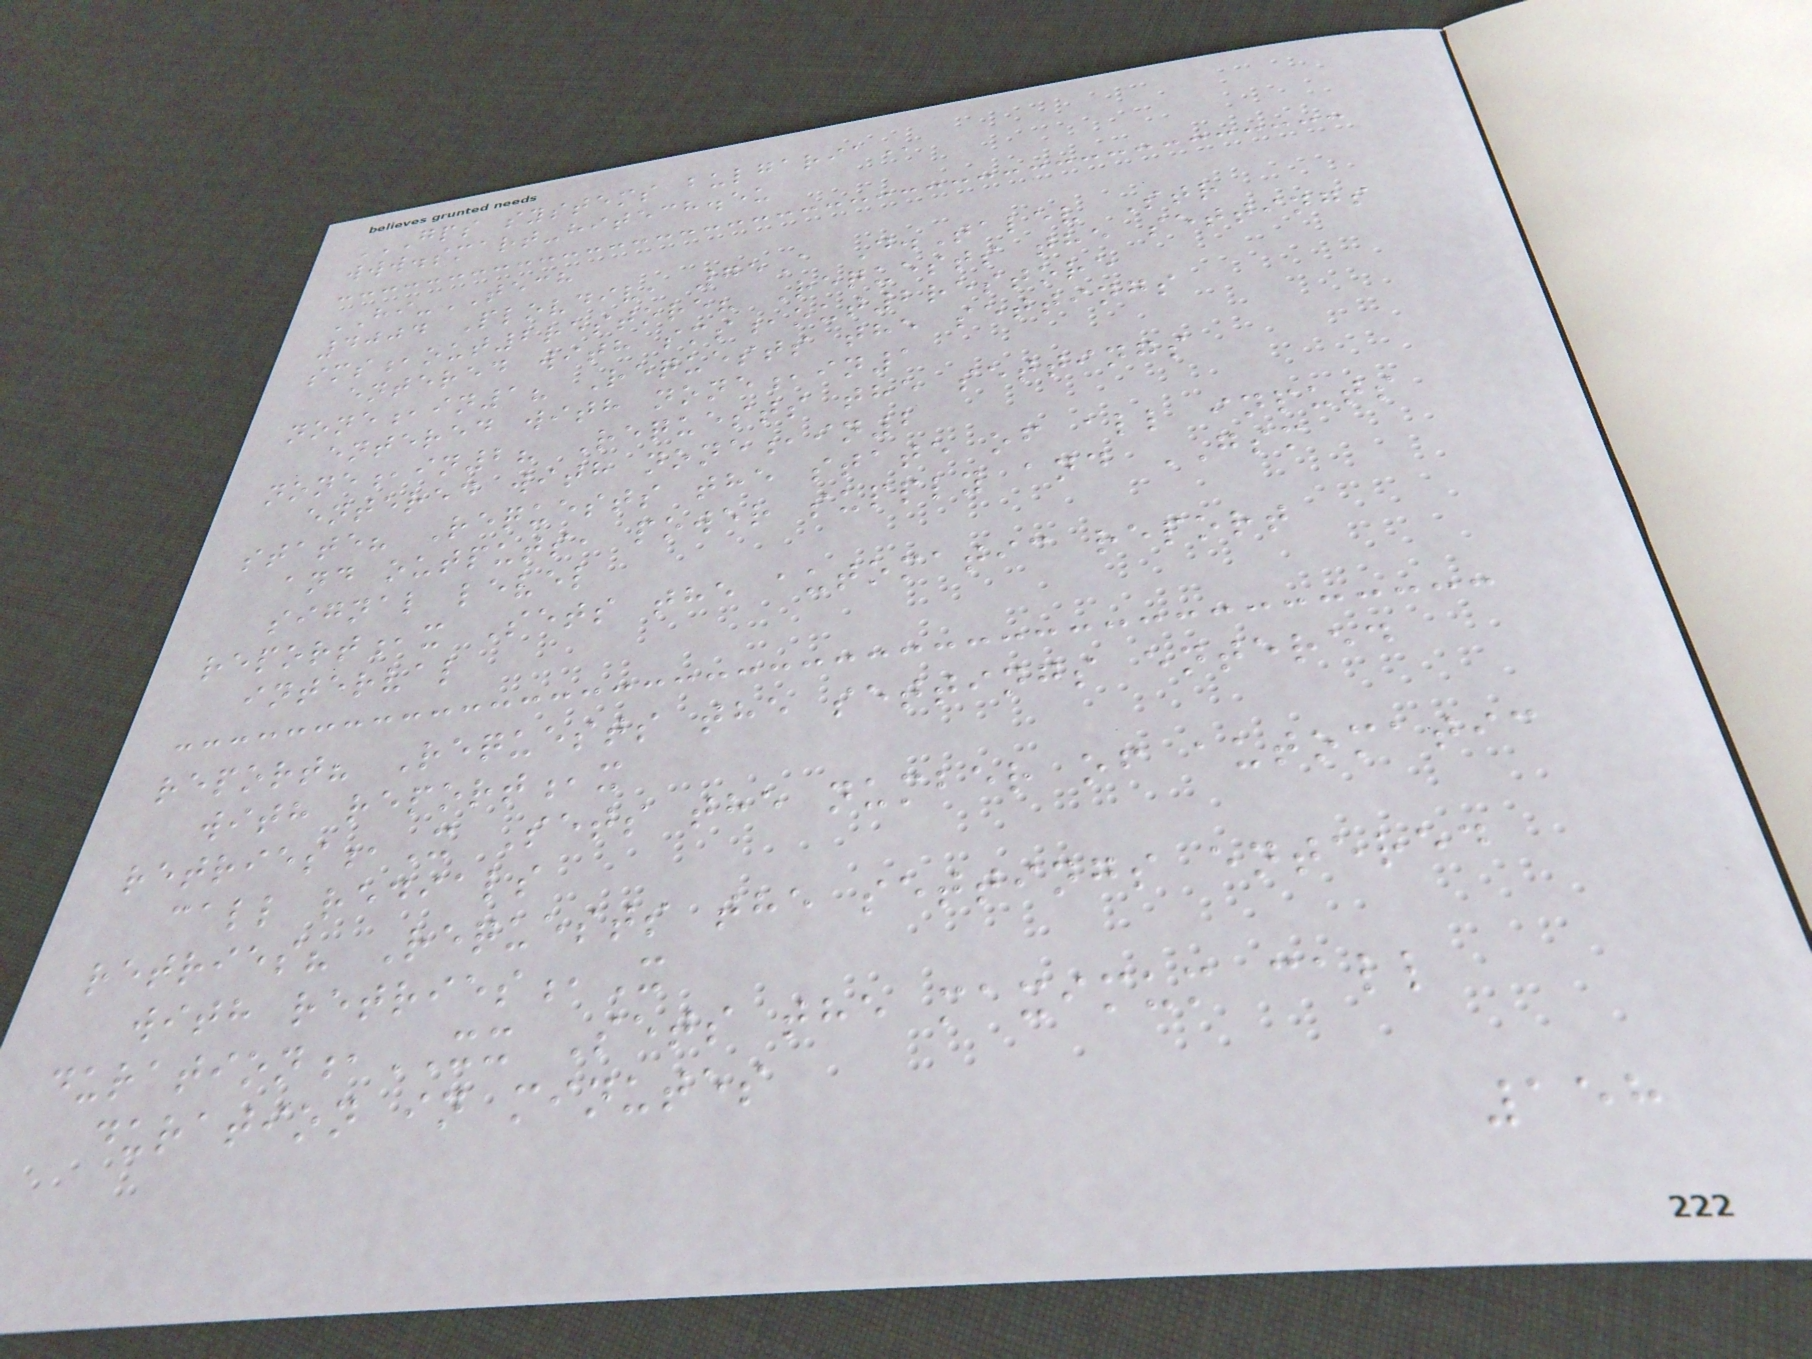GPS SYSTEMS BULGARIA
www.smart-hitech.eu
HI-TECH
4004 Plovdiv, 75A D.Talev Str
sms,out2restore? Requests the settings
entered with sms,out2restore
none,in1? Requests the settings
entered with none,in1
none,in2? Requests the settings
entered with none,in2
state? Requests the state of all inputs
and outputs, power supply and GSM
signal level
report,x Sets the automatic report
interval
report? Requests the settings entered
with report,x
retries,X Sets the number of automatic
call redials
retries? Requests the settings entered
with retries,X
duration,XX Sets the maximum call
duration in minutes
158
